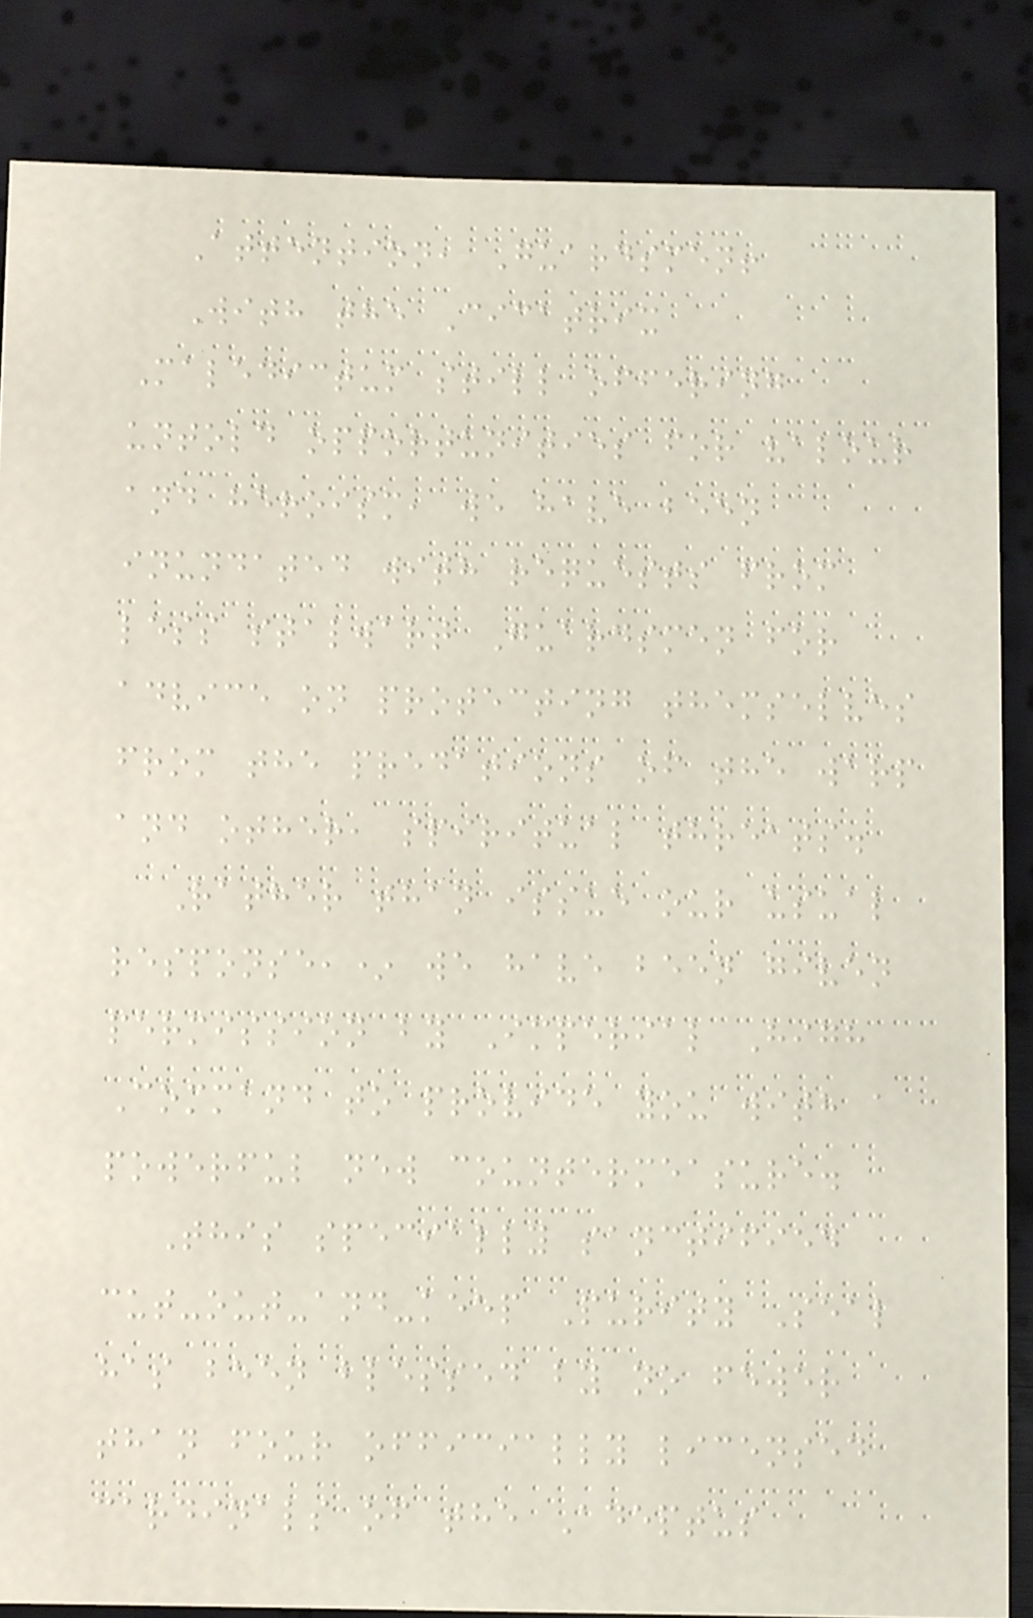Attention, Guardsmen!
With the Cicatrix
Maledictum still offering
untold opportunities for valour
and heroism, we have been
inundated with requests from
less stalwart Guardsmen for
advice on protecting themselves
from the predations of the warp
and other, spiritual threats.
Rather than issue our usual
response,* we have been given
permission by Imperial High
Command to provide you with a
powerful new countermeasure.
This specially sanctified
cut-out-and-keep Purity Seal
has been blessed by no fewer
than four officially licensed
cardinals of the Adeptus
